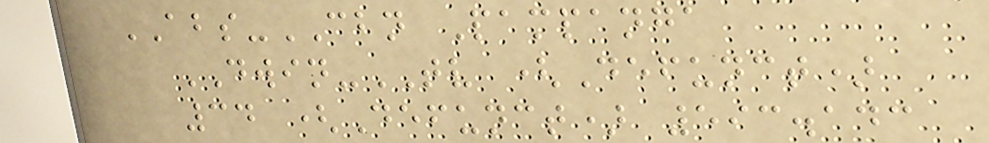ABS-CBN Pampanga
DWIN-TV (Defunct)
34 (Defunct) 593.143
